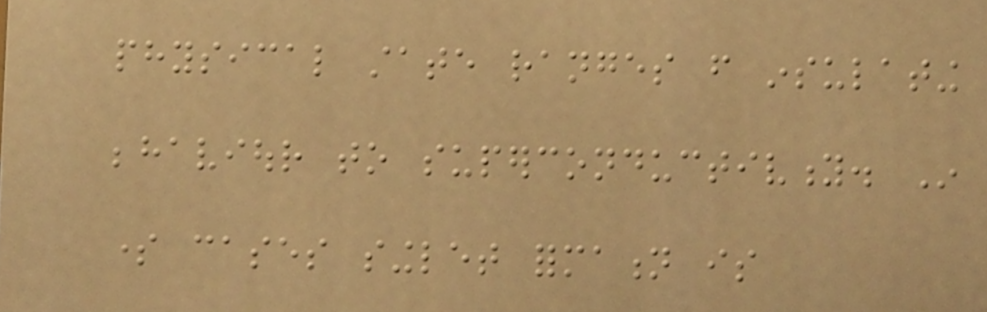physical state ranges from insulating
behaviour to superconductivity. In
some cases singlet formation is
